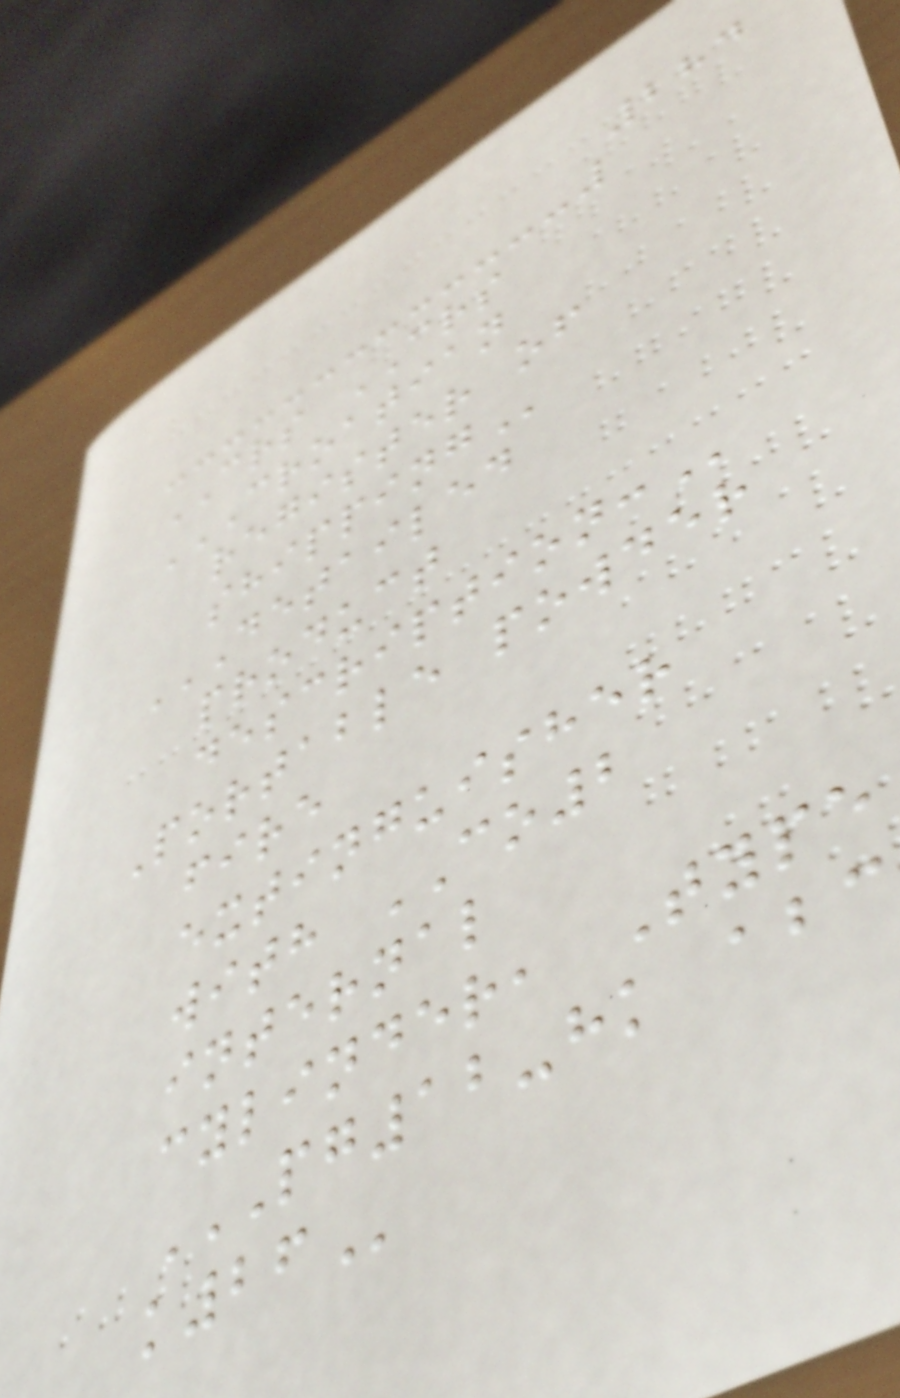284
CRS CRS
CROATIAN
REGISTER OF
SHIPPING
DETAILED
PRODUCT
DESCRIPTION:
Portable powder
fire
extinguisher
with CO2
internal
cylinder, Type
PG12-HK ABC
K26
